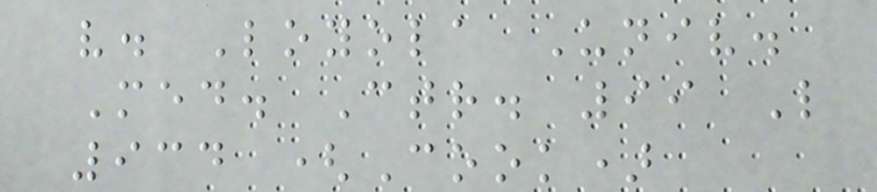v. Loyola Univ.
Med. Ctr. 99 L
934 (Cook)
